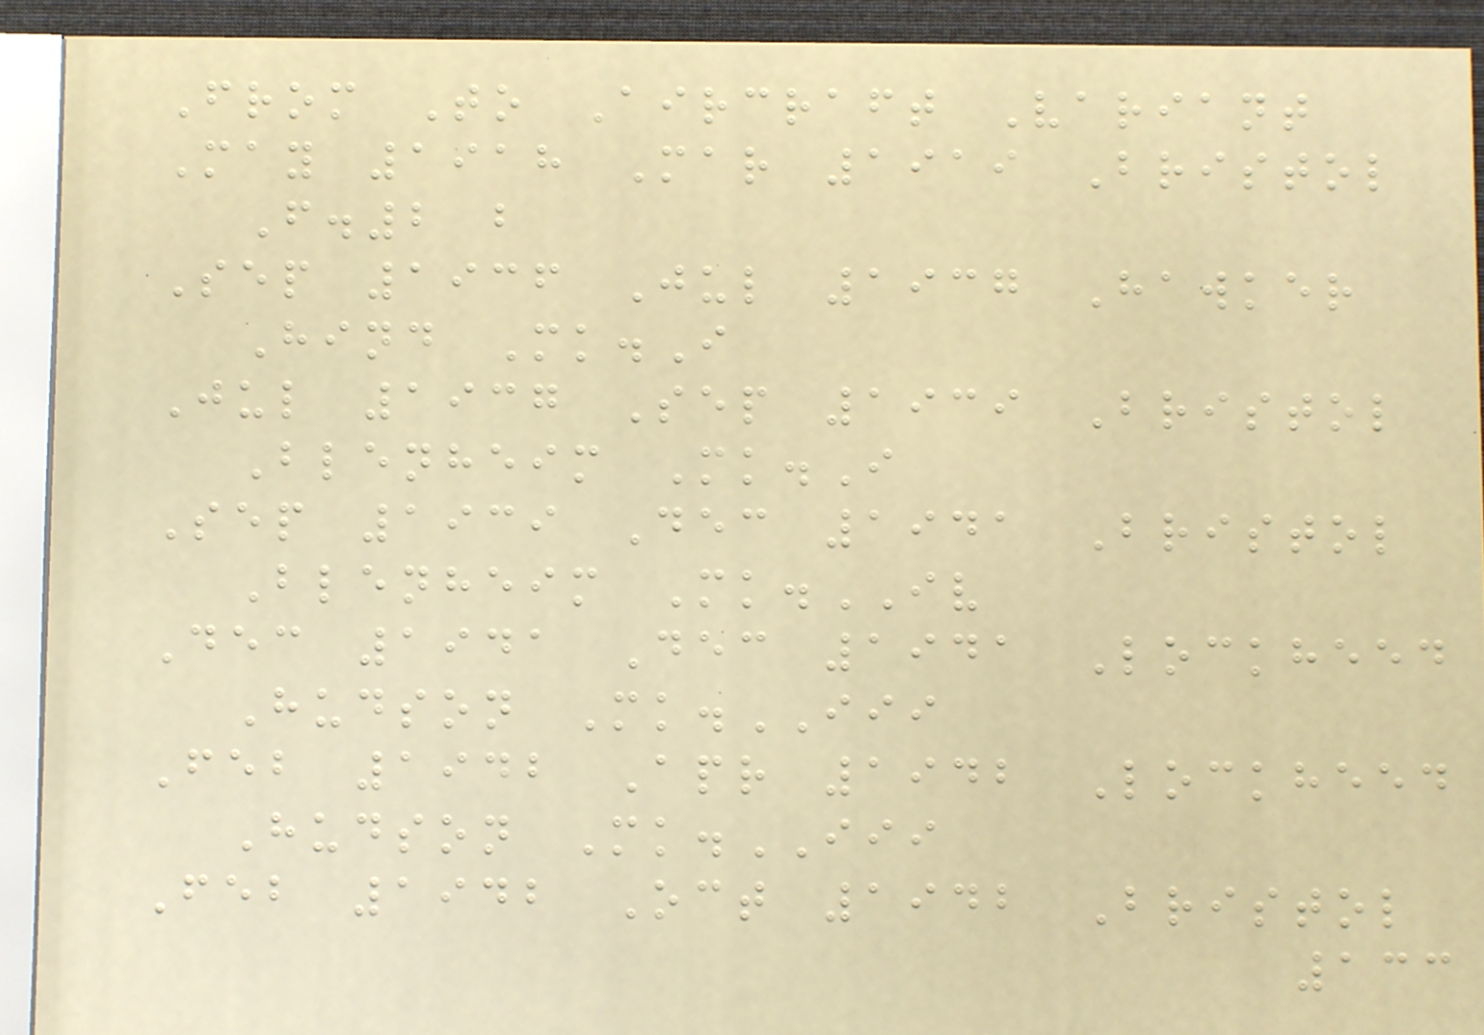From To Aircraft Variant
May 1918 Mar 1919 Bristol
F.2 b
Sep 1936 Jul 1937 Hawker
Hind Mk.I
Jul 1937 Sep 1939 Bristol
Blenheim Mk.I
Sep 1939 Dec 1941 Bristol
Blenheim Mk.IV
Dec 1941 Dec 1941 Lockheed
Hudson Mk.III
Feb 1942 Apr 1942 Lockheed
Hudson Mk.III
Feb 1942 Oct 1942 Bristol
133
